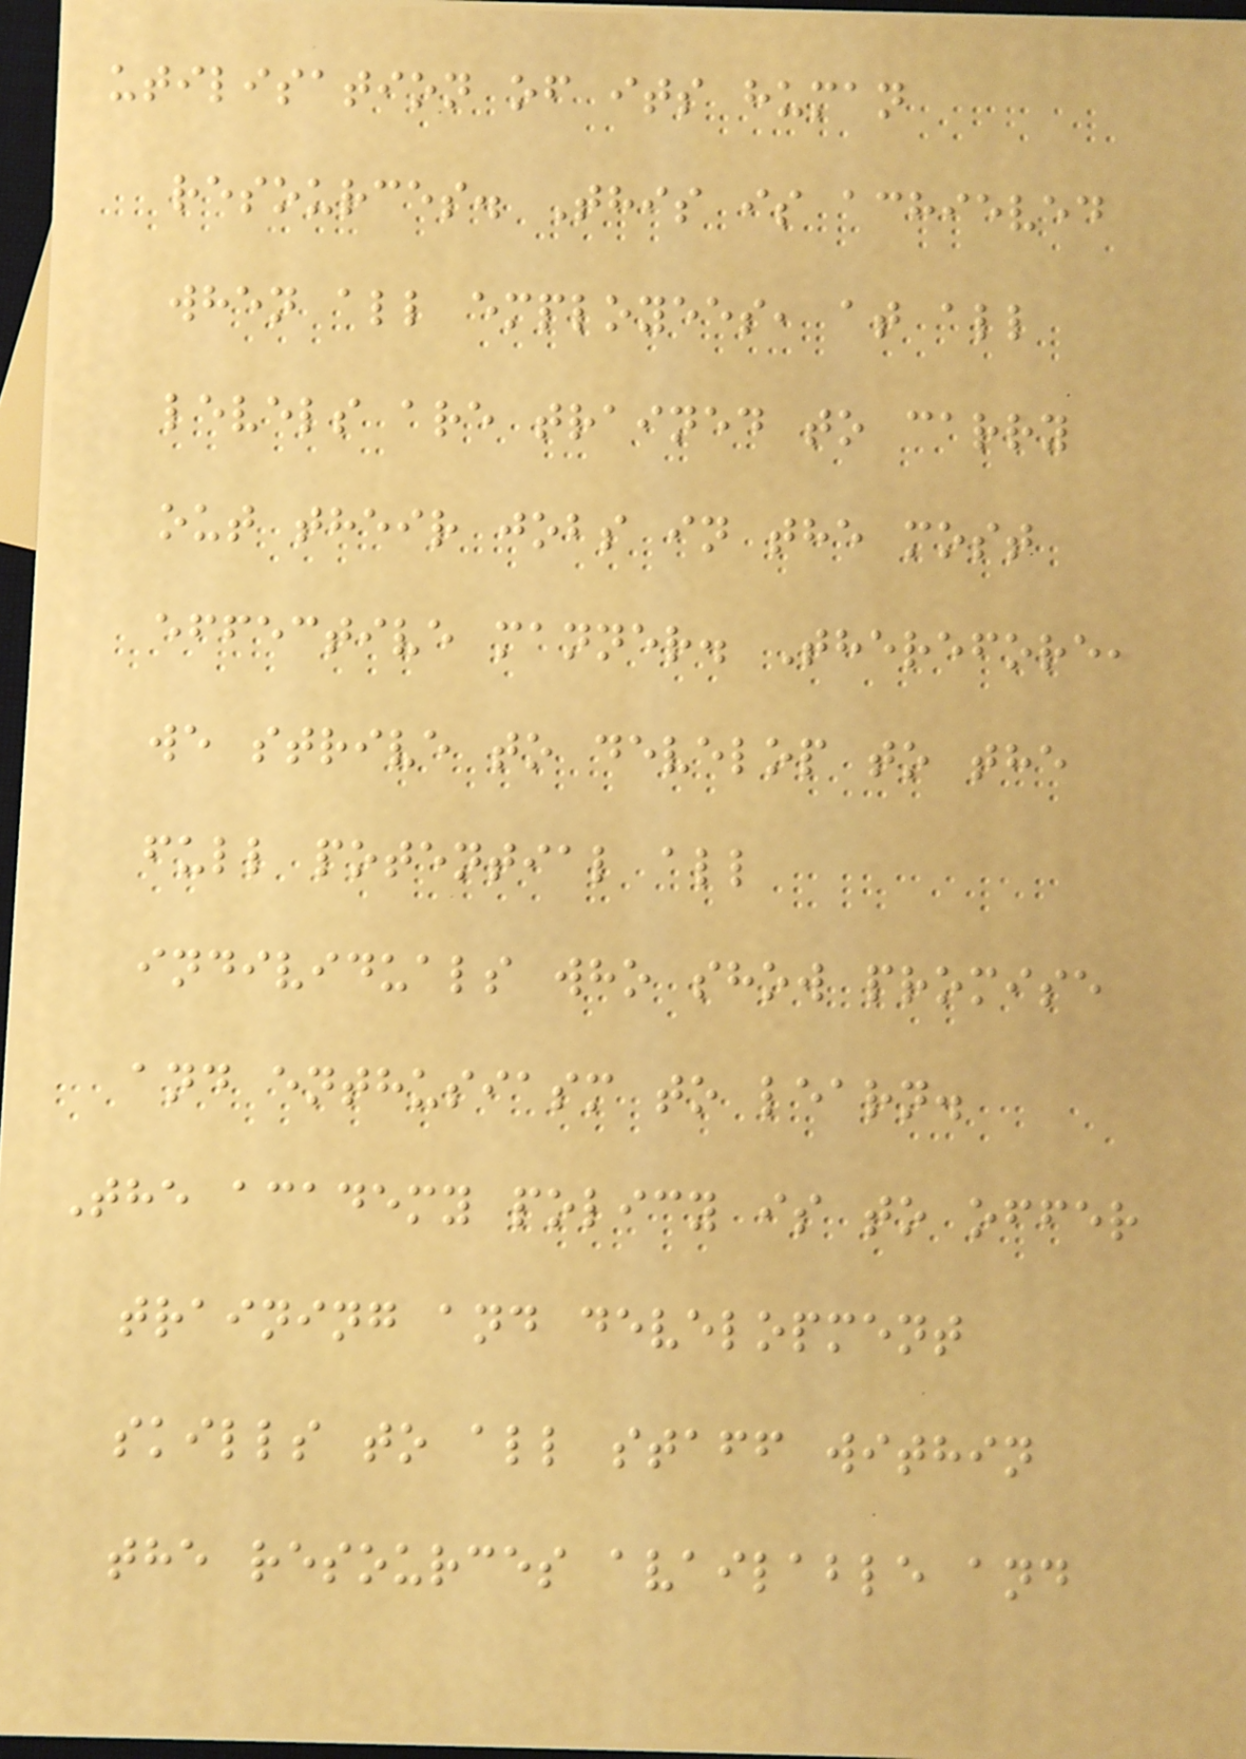utilisation of its human
resources. This is achieved
when all employees, at all
levels are trained to carry
out their jobs in the most
effective manner. Therefore,
we strive to develop to the
full potential all
individuals who show promise
and enthusiasm to learn.
The academy policy is to offer
training and development
skills to all staff within
the resources available and
